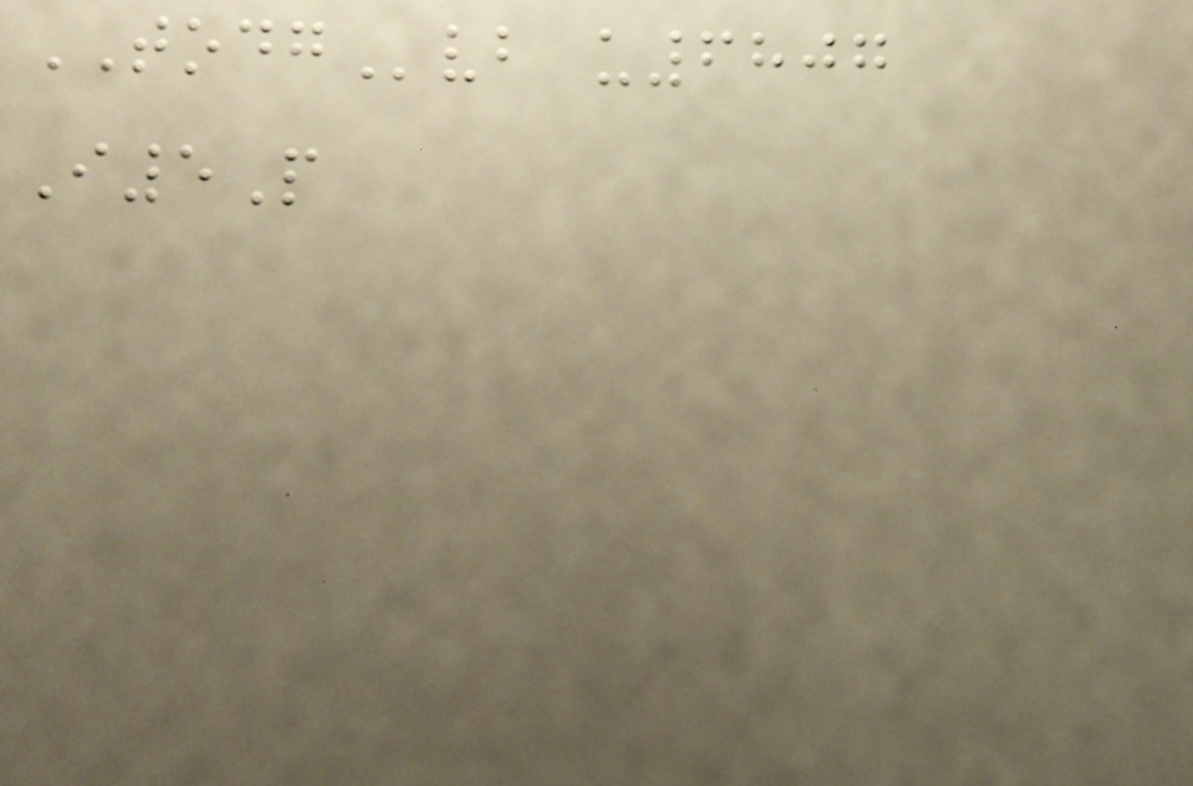TODGvb u6807
I5P
